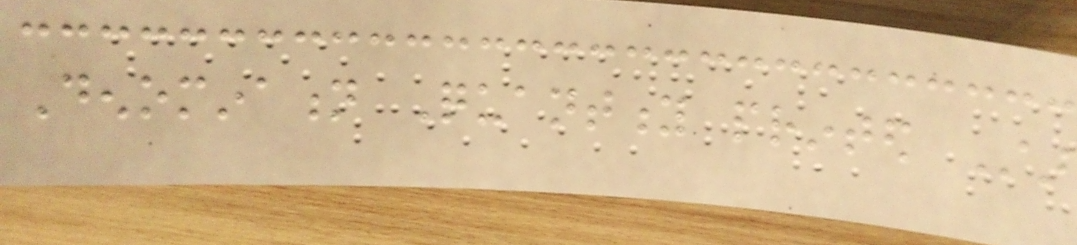Denomination Quantity printed Star
